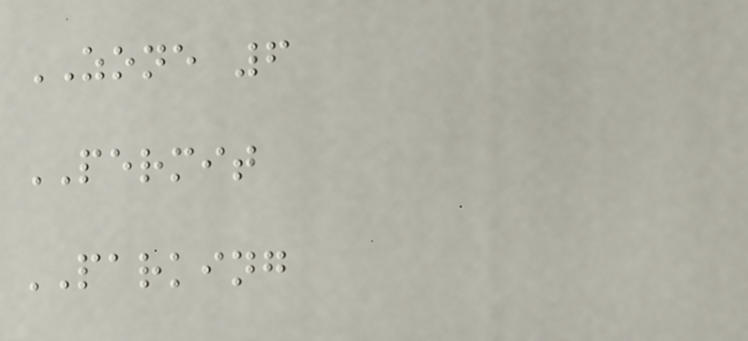ZONE 6
PERMIT
PARKING
